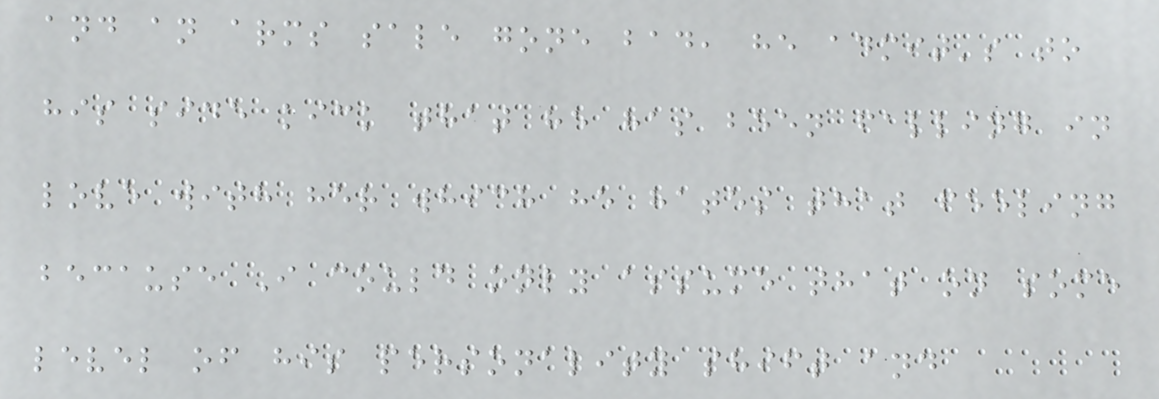and an arms sale gone bad, he admit's to
his side kick that he has been falling in
love with her which he hates that feeling
because I could only assume that on some
level of his personality shift and
